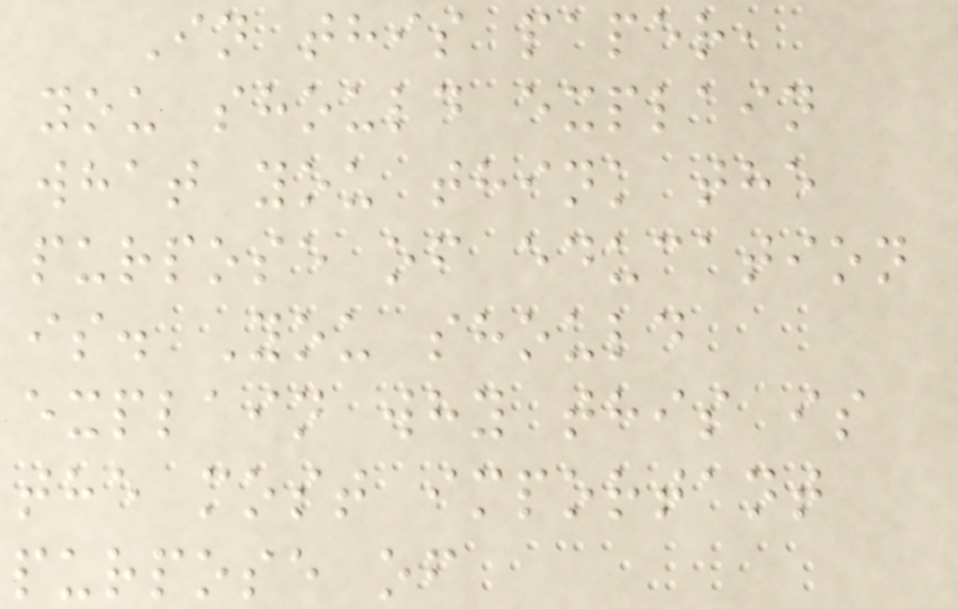In this paper,
you should explain
what you think the
purpose of education
is. You should
explain why this is
the most important
purpose of
